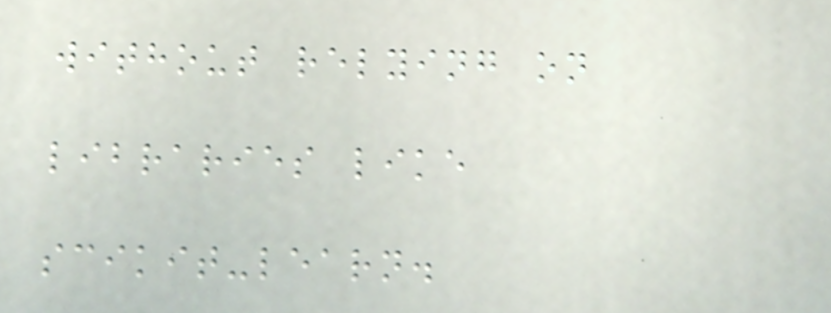without relying on
libraries like
scikit-learn.
